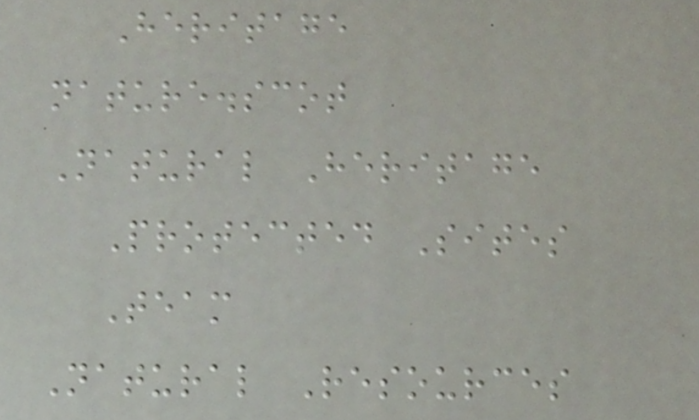Heritage
nature.scot
Natural Heritage
Protected Sites
Team
Natural Resources
